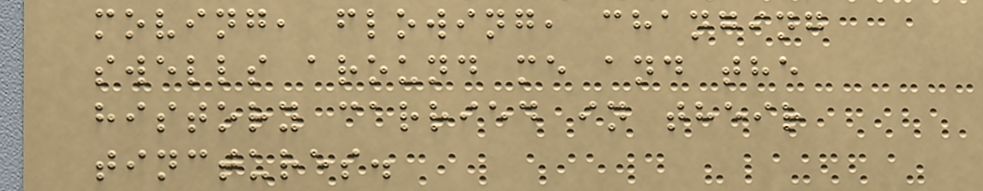moving, flowing, changing
swells around me and the
history carried in their
tinctures.
